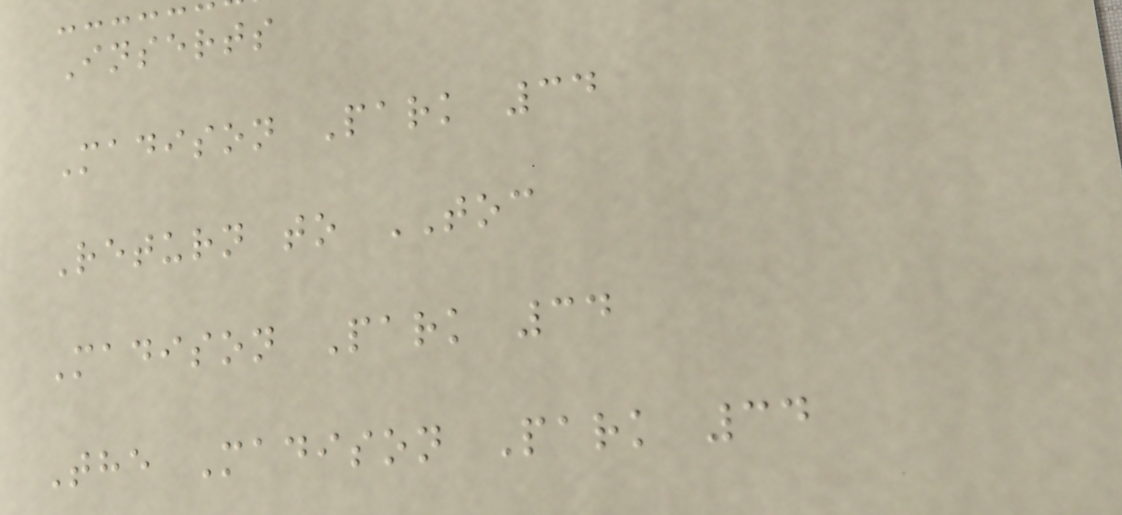Inserts
Madison Park 34
Return to TOC
Madison Park 34
The Madison Park 34
